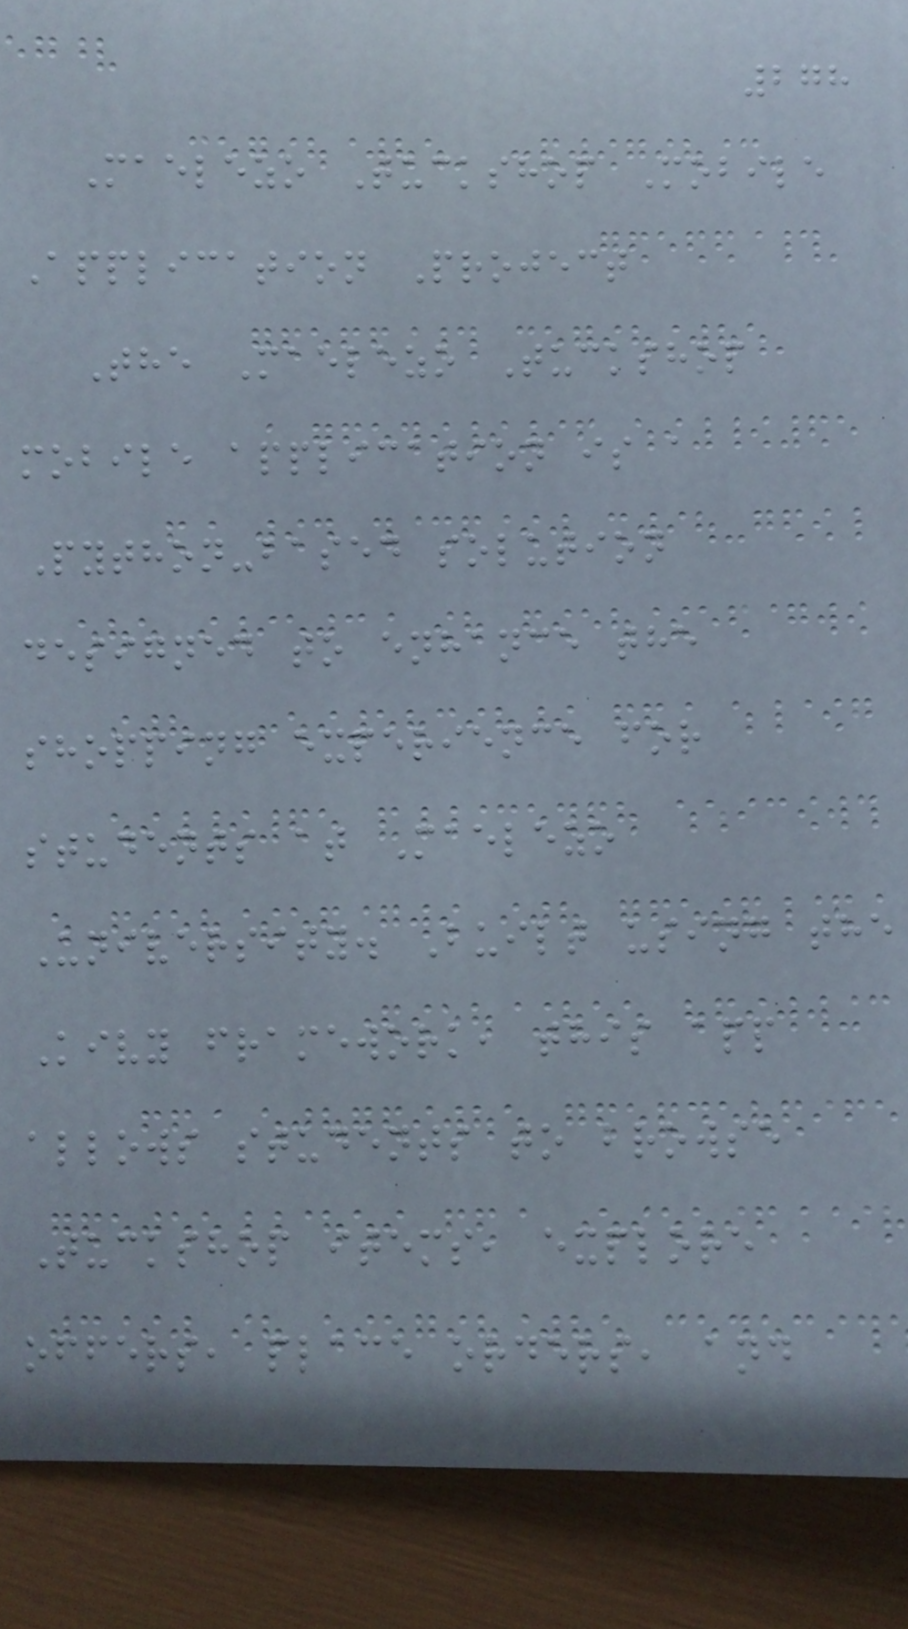278
Maelezo Tuckshop Mobile
Application Project
The Maelezo Tuckshop
mobile application is a
Python-based solution
designed to enhance the
shopping experience for
students at Maelezo
University. Built using the
Kivy framework, this app
allows students to browse
Tuckshop items, explore
offers, place orders, and
